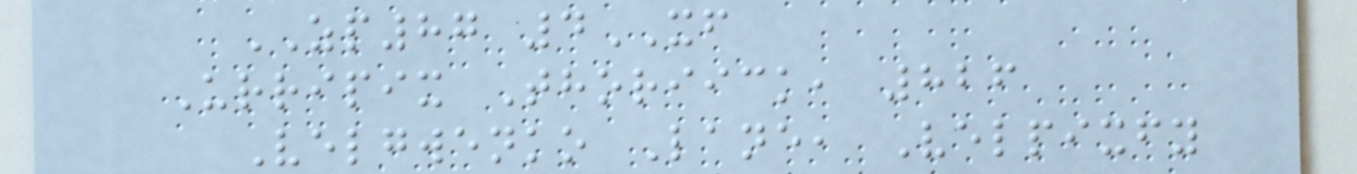ZP87 4XF
Urripix Thoriick, 826
Velgwenko Lane, Velpixfy
